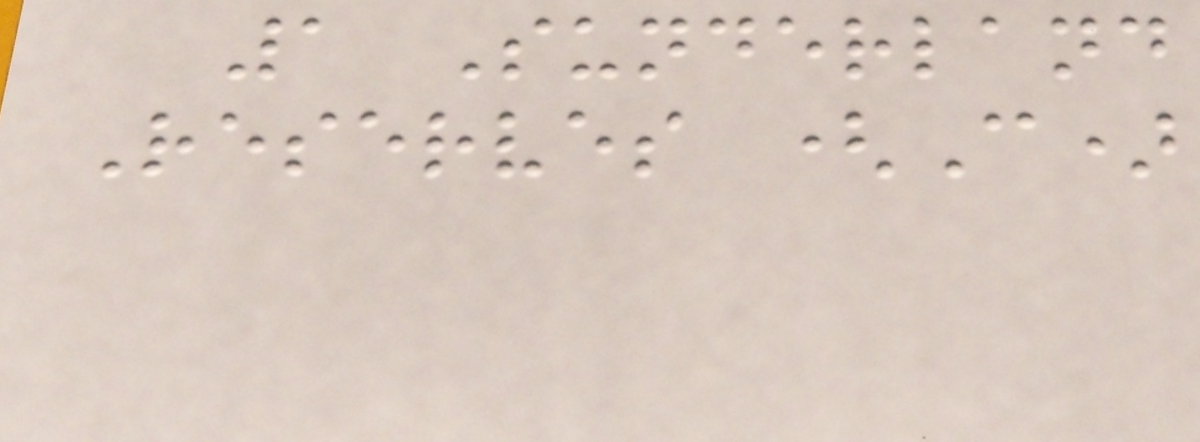1 Sunderland
Reserves (C)
